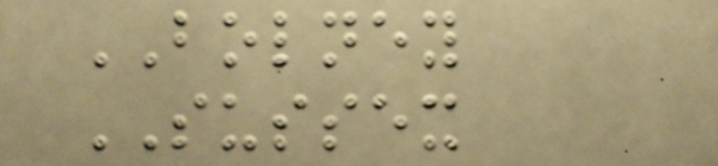BOLNEY
SUSSEX
